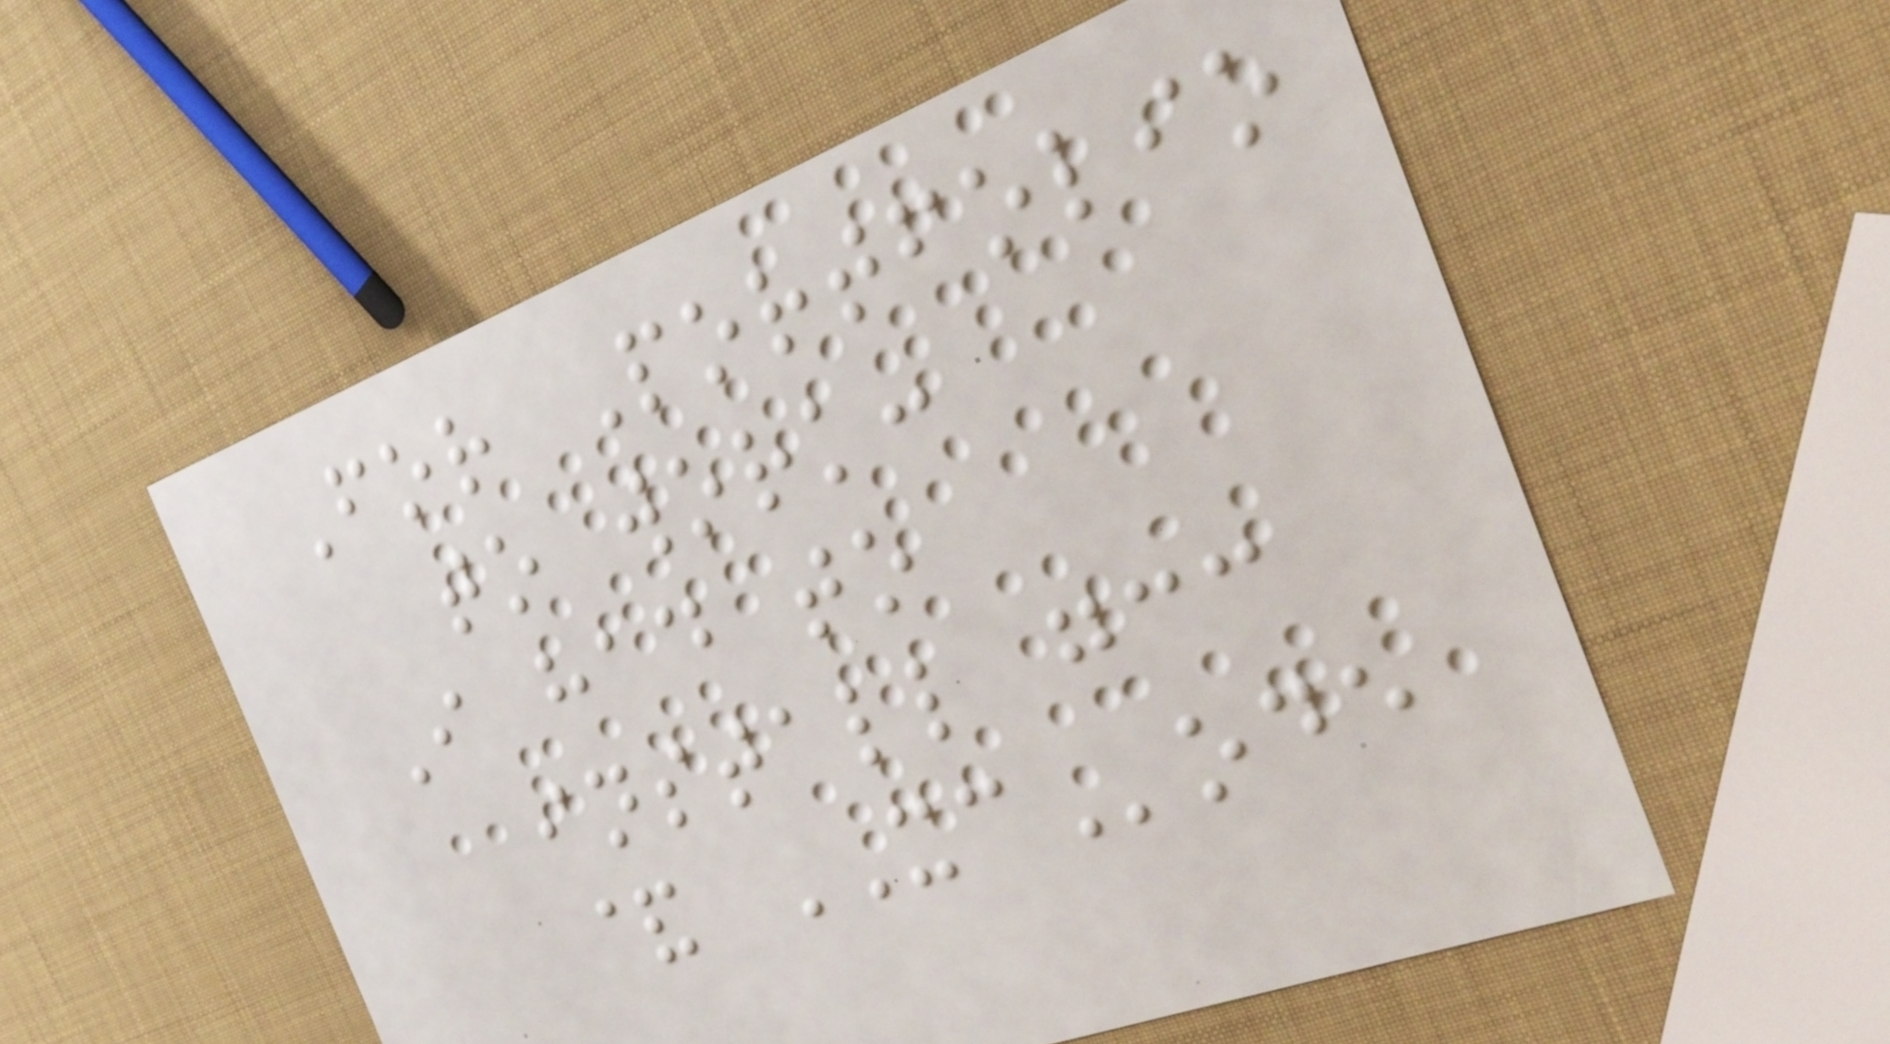For Portfolio
to work:
I had to
install gcc
& XCode
